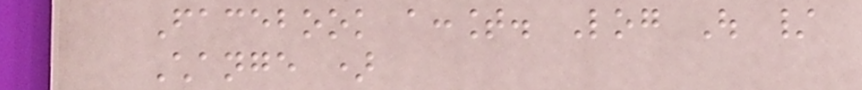Facebook account. Log Out /
Change )
